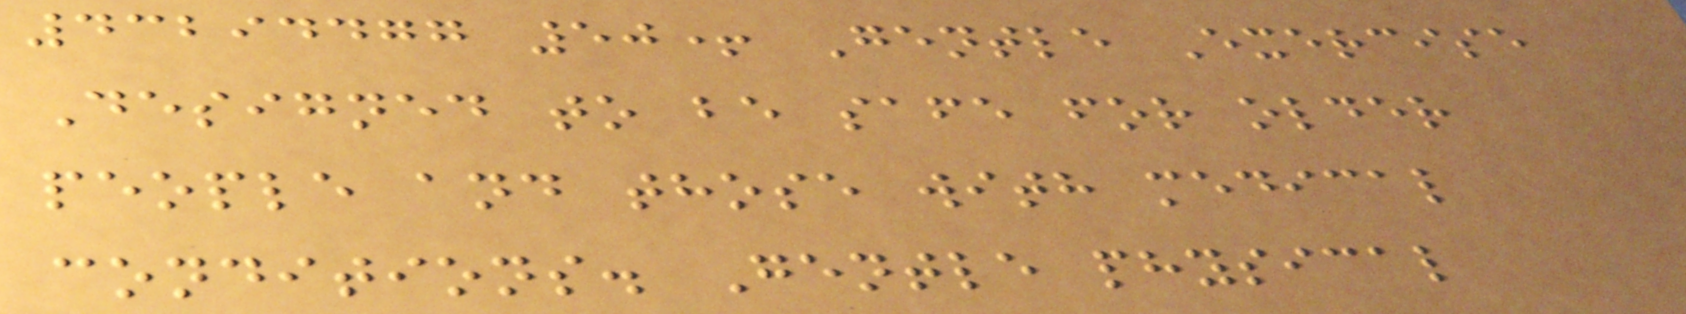43294477 50+ Gentle Exercise
Designed to be safe for older
people and those with medical
conditions. Gentle physical
